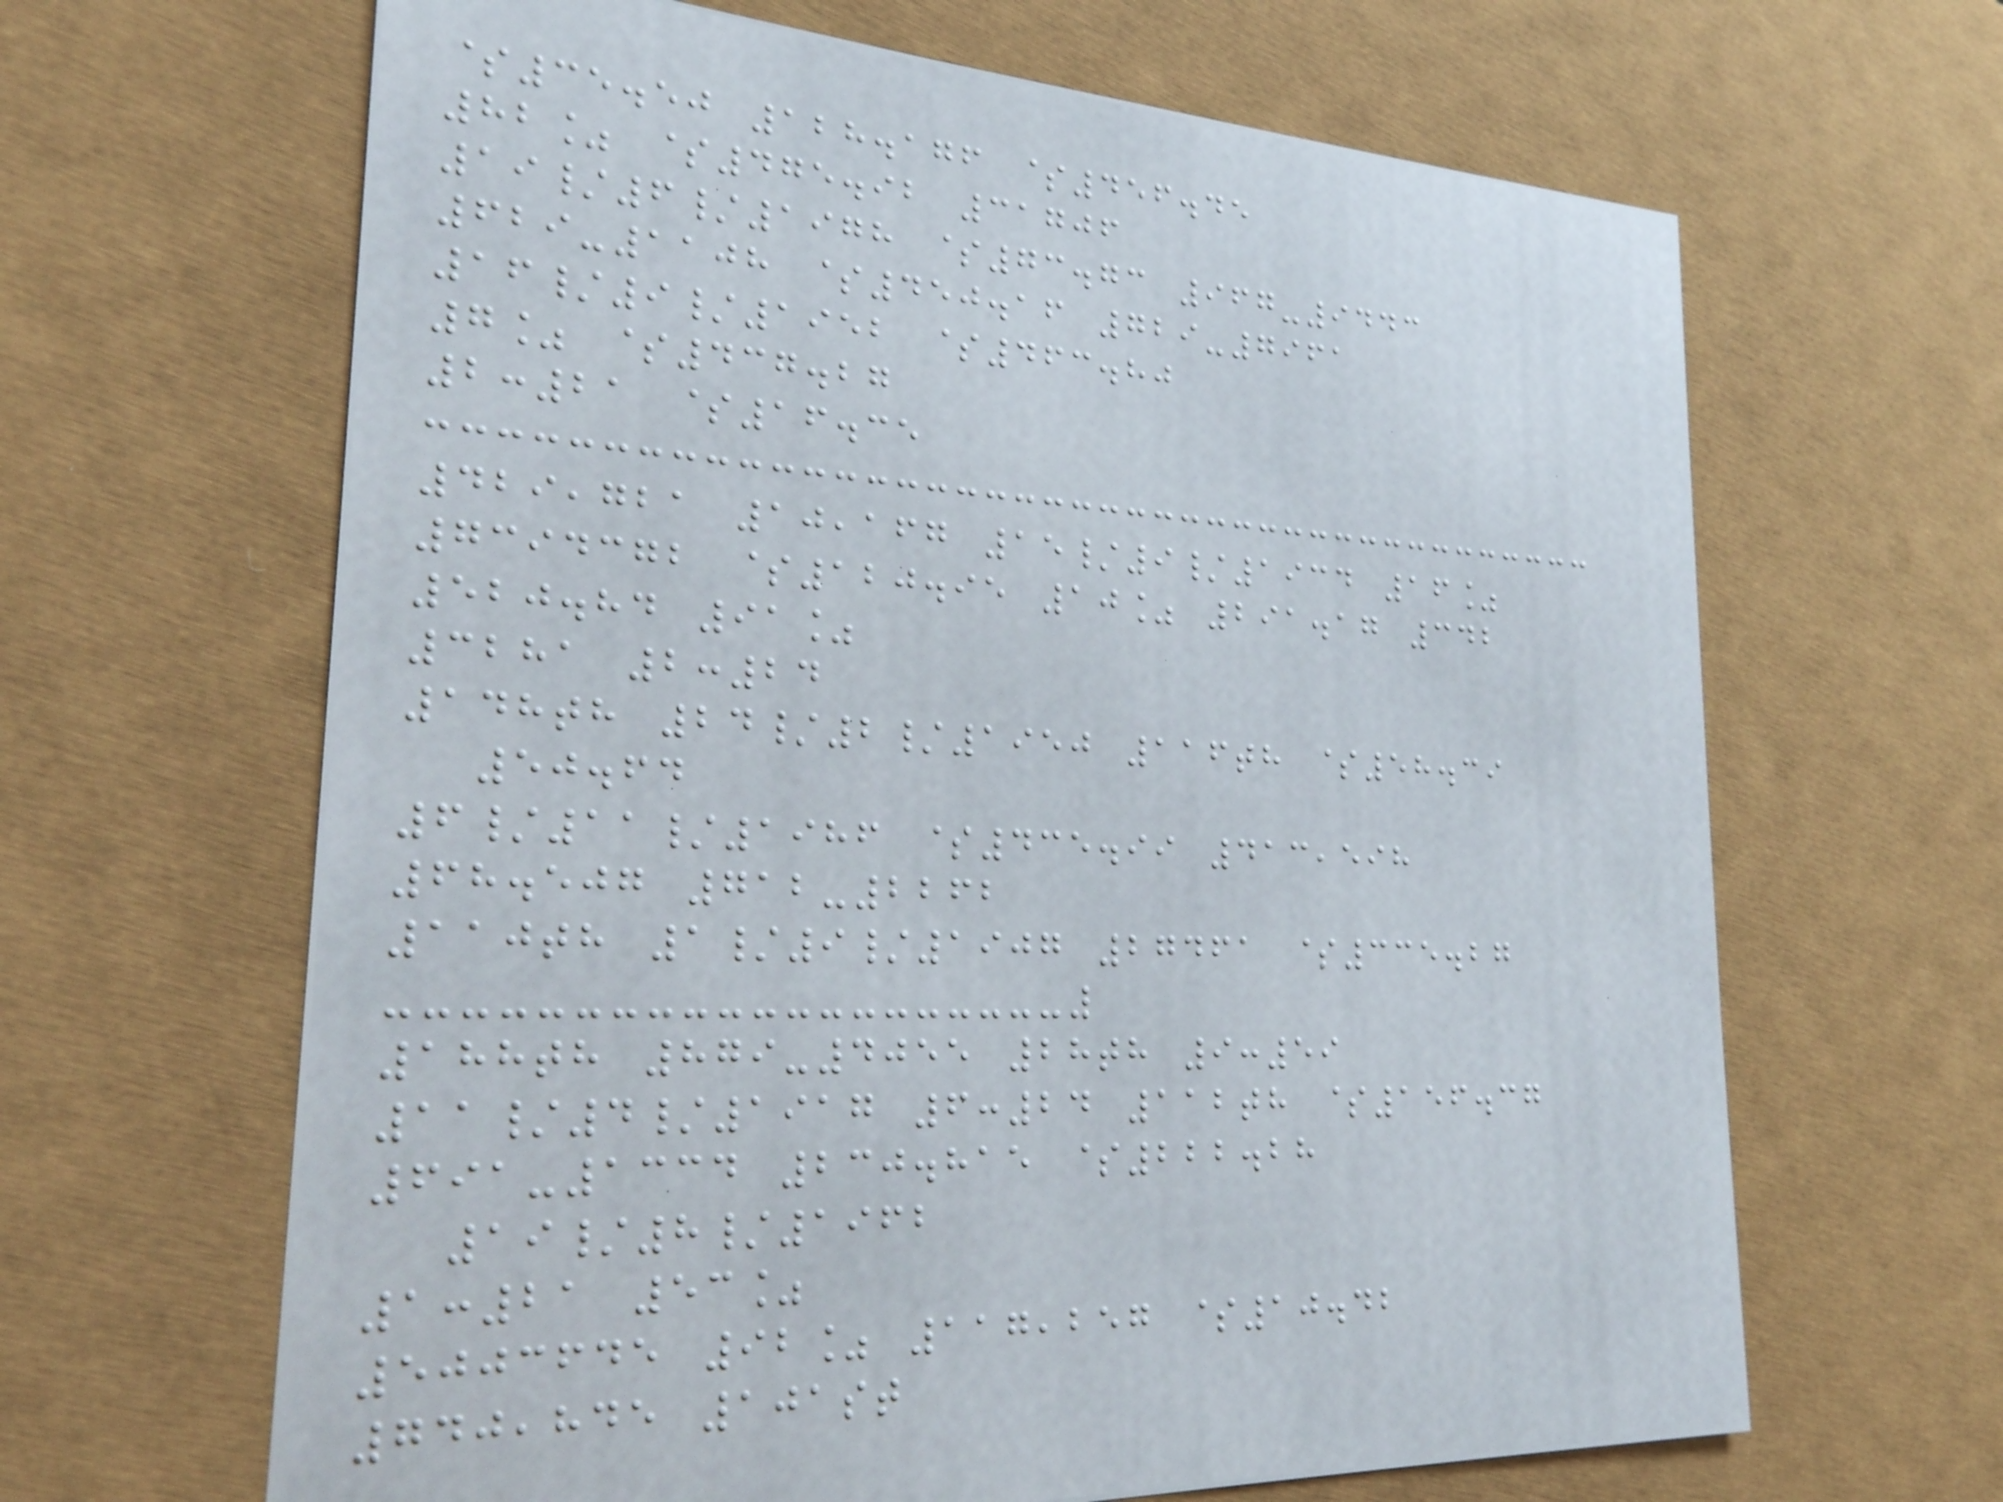$35.50 128.176 $456.45
82% $475.92 31706
19/6/1978 $73.73 967-9443
629-1108 $450.16 729-7961
16/9/1952 $463.80
7% $437.27
2:21 $16.35
429,721 10,167 15/9/1934 16%
7394372 $120.95 10% 291.17 342
520.84 91%
3281 2:24
148th 24/2/1950 116th $58.39
50.64
6/11/1986 $435.99 413,598
68.507 712-2262
110th 1/9/1907 27461 $335.27
188th 879-4055 28th 9:59
11/4/1917 6:24 112th $156.37
691-1334 230.815 $222.28
19/8/1962
1:21 53%
5003645 92% 117,257 $10.42
740,845 101st
